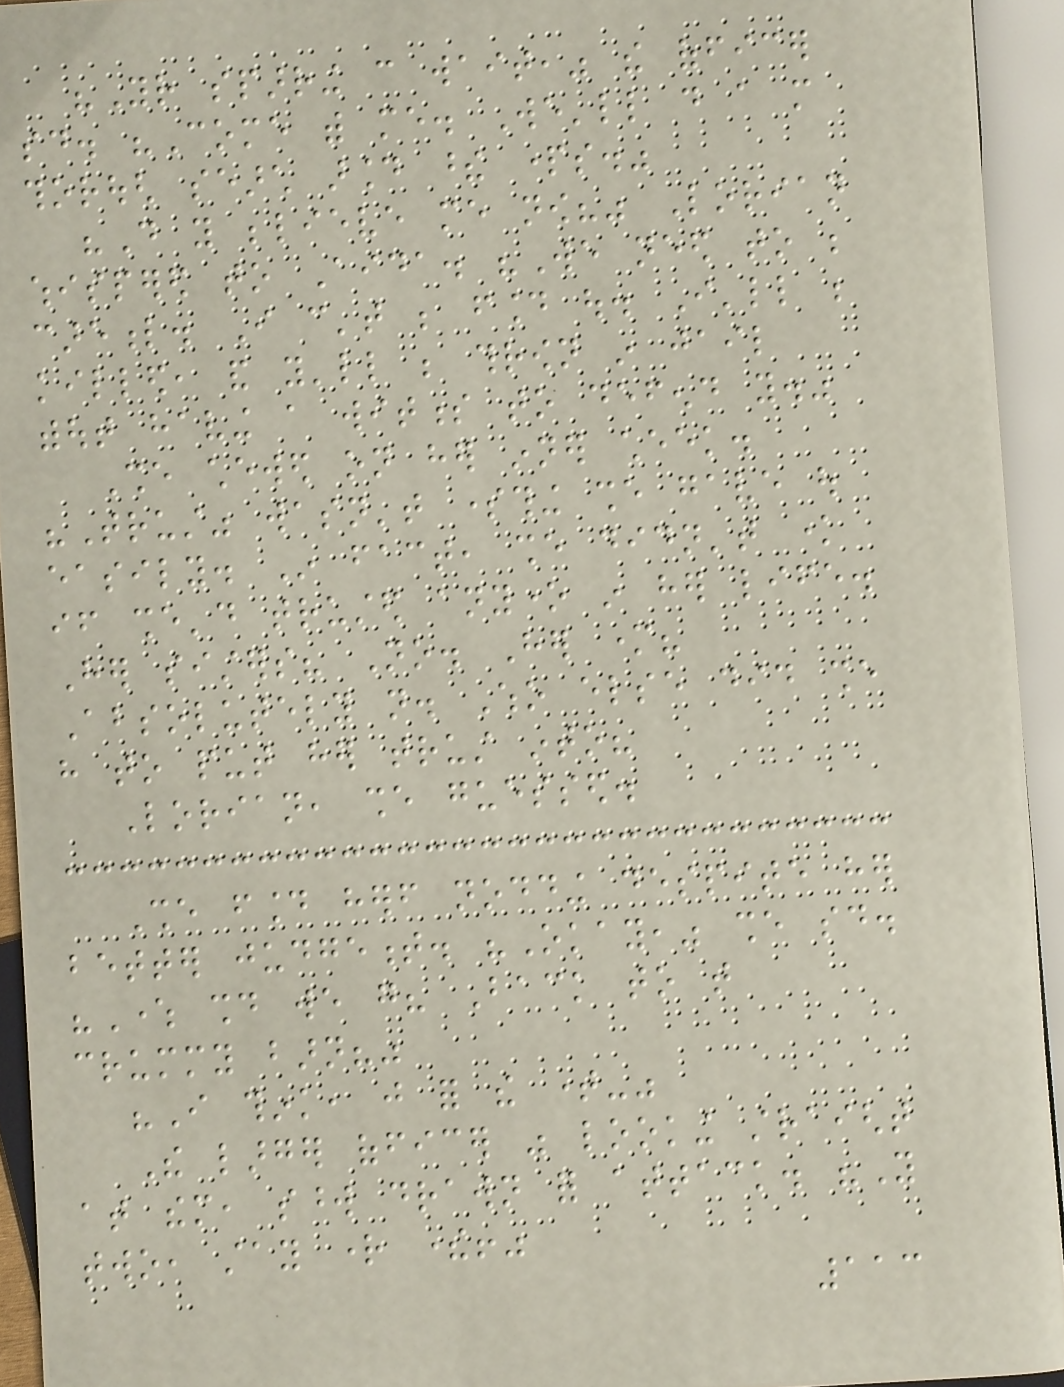"Your sparring can wait," the officer
said. "Come with me. We'll do a more
thorough search around these parts."
"Do you believe me now?" Lorian
whispered to Aida. "We need to be
careful. I can't be found out. I'll be
killed, and you'll be thrown in jail
without having a witness to defend you."
She chewed on her inner cheek.
"Trust" wasn't something she gave out
easily. In fact, she didn't know
if she'd trusted anyone in her life.
Her sisters? No. Her mother?
Absolutely not. Who else did she
have to put her trust into?
Lorian, she guessed.
She found herself nodding despite her
better judgement. "Okay," she said.
"Where should we go? Back to that
crummy barn?"
"I think, just for the time-"
The larger officer was looking straight
at them, sword drawn for attack. "You
two, stay right there!"
113
